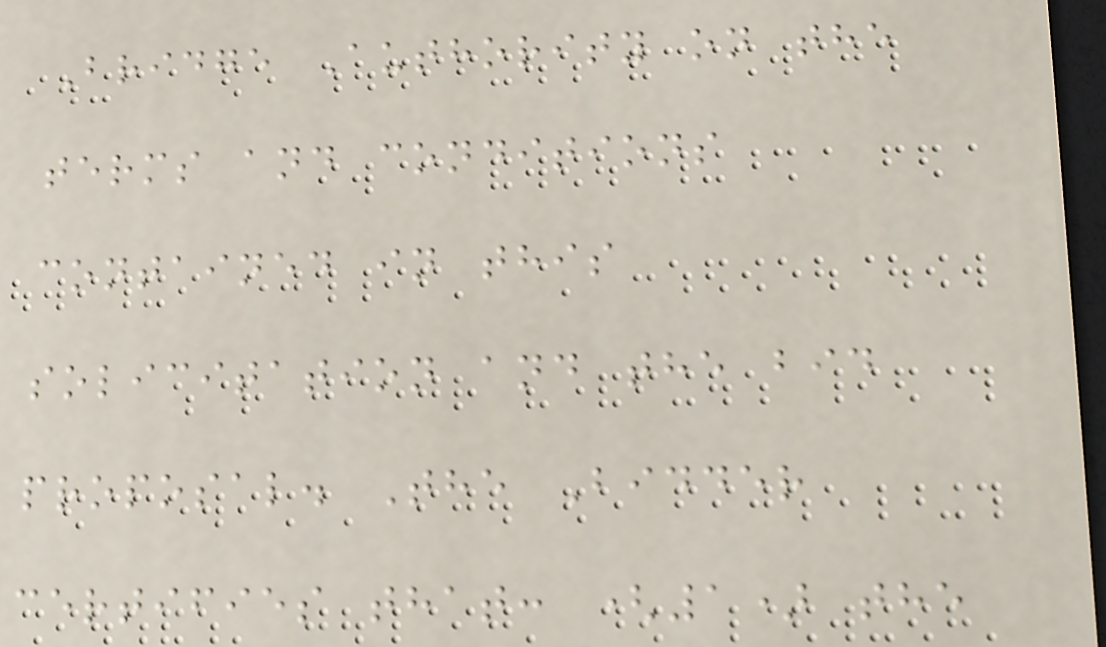Bridge Authority on the
terms and conditions
contained in this
solicitation and the bid
proposal. The Bidder
certifies that: (1) the
